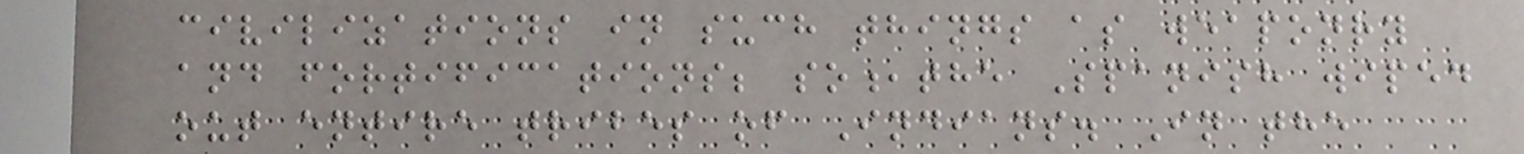civilizations in such things as weaponry
and fortifications; so,the Spanish wiped
out entire tribes of Indians. In the
